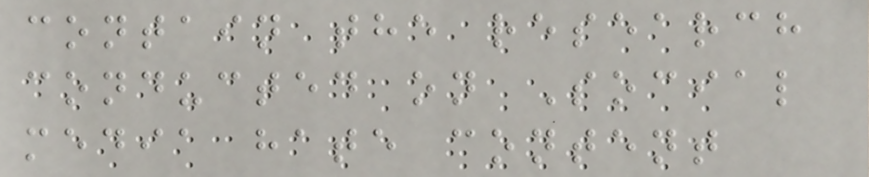contain the research
conducted on Social
media hate content
